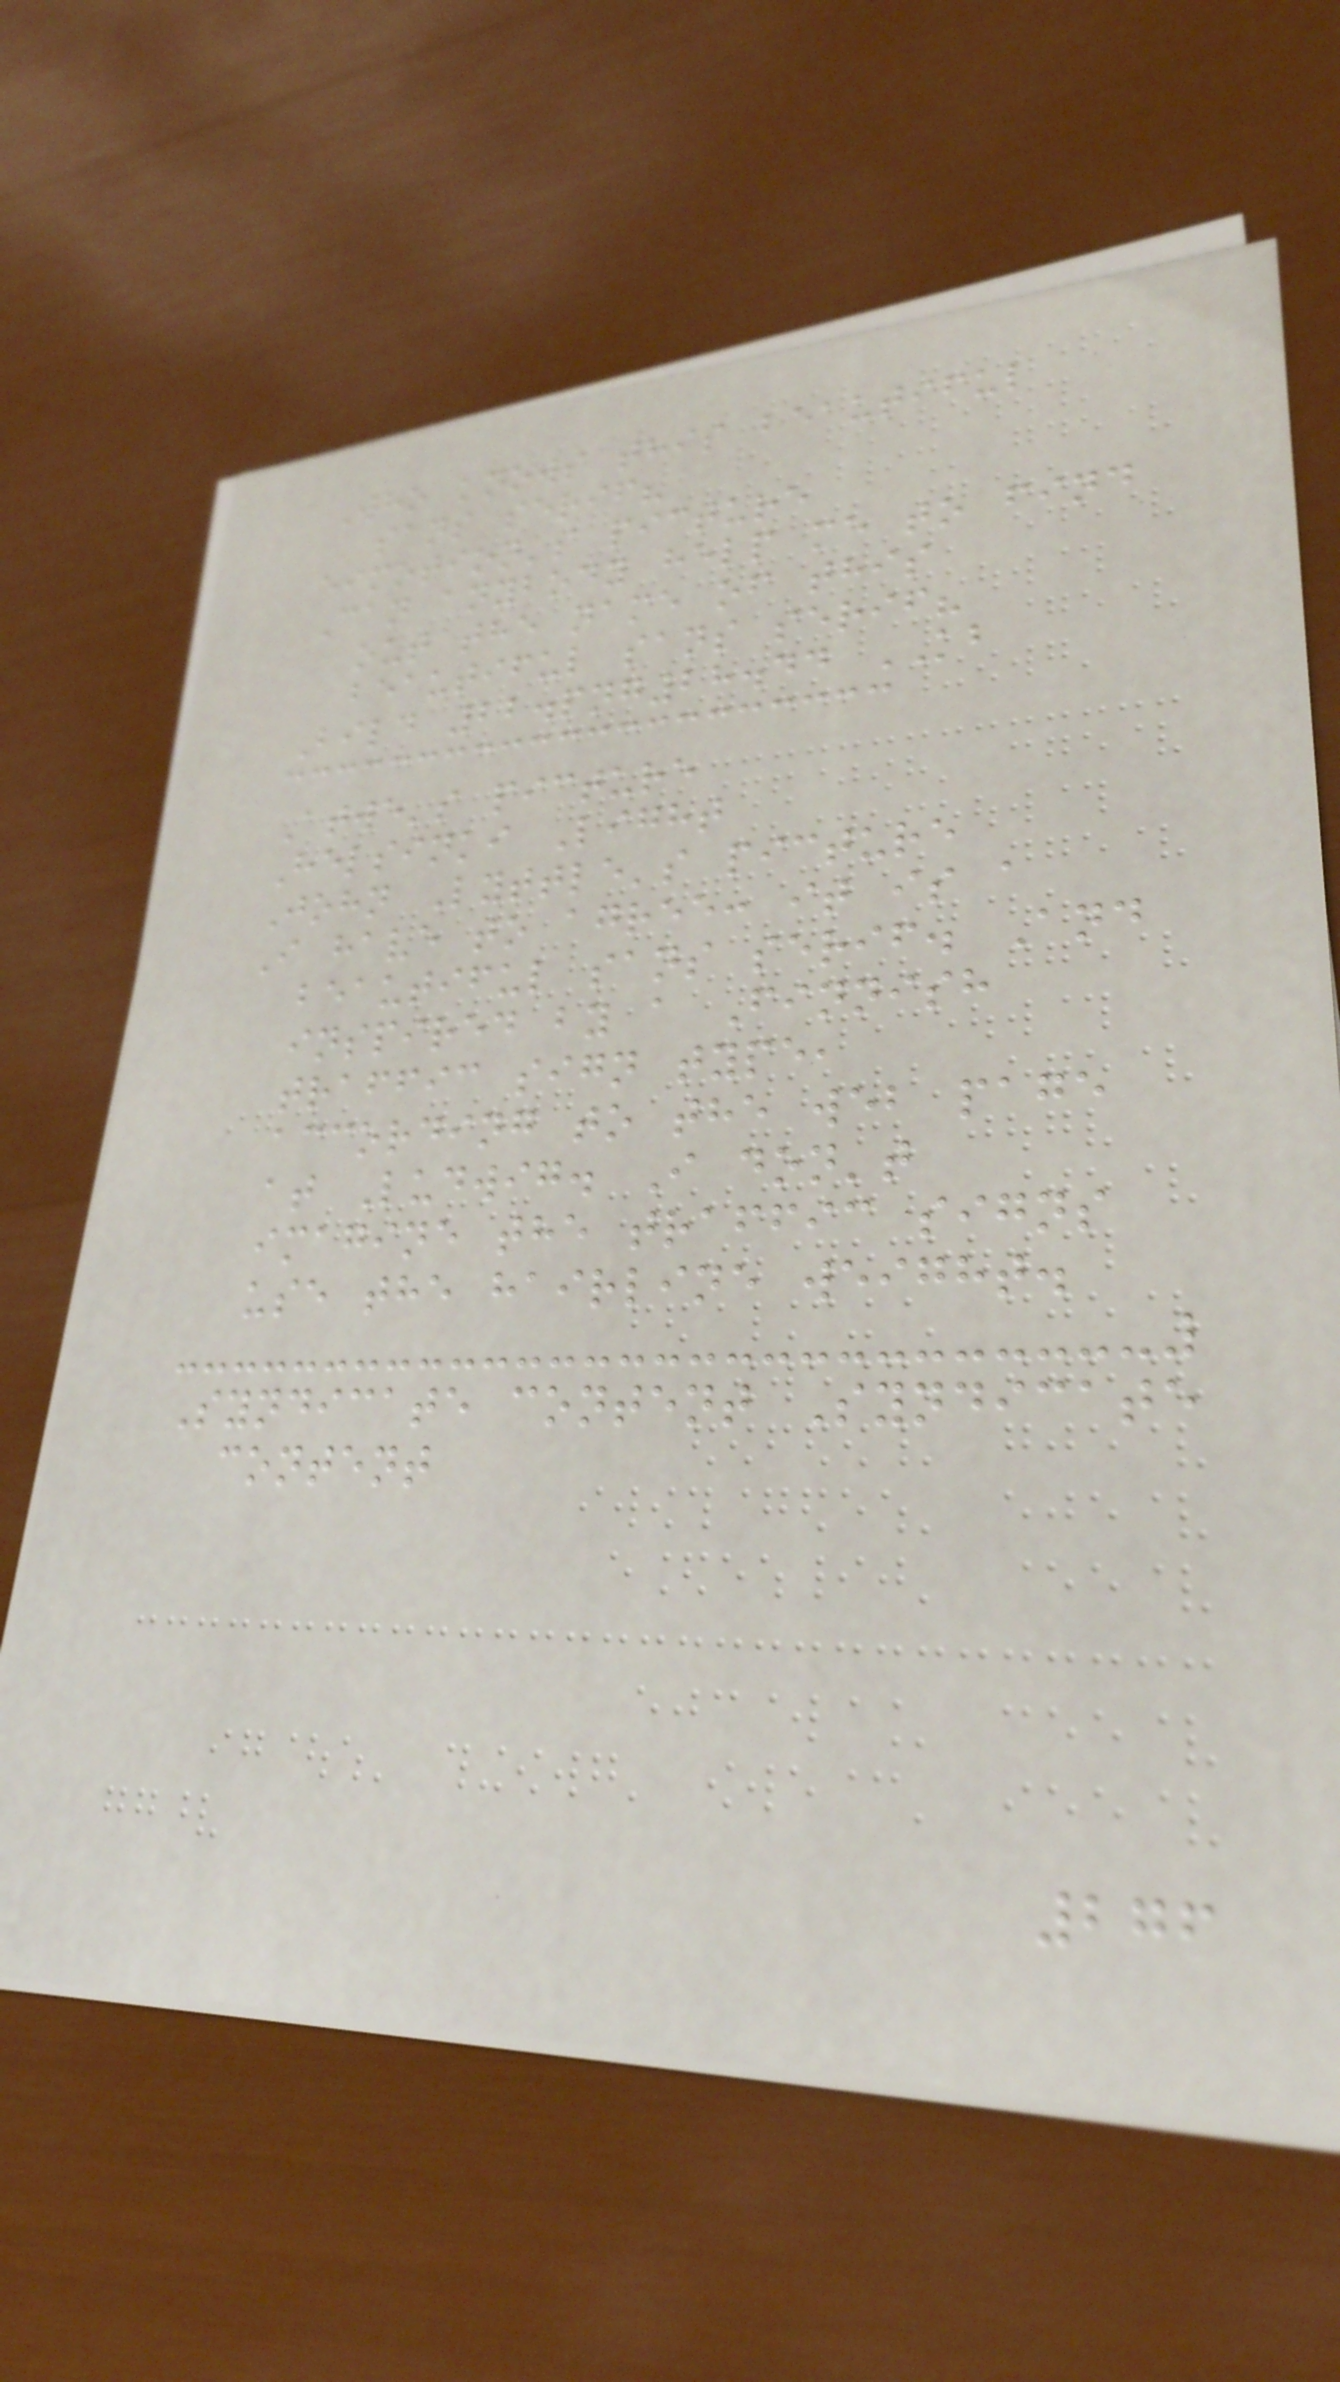Who knows this beautiful
sans serif?
eimotion's picture
Can anybody help me to find
out the name of this
beautiful sans serif?
Bild 22.png28.44 KB
Atwe's picture
Helsinki Light
John Lyttle's picture
I have to agree: it is a
beautiful sans serif. And
inspired by a Finnish
traffic sign type,
according to the web page
at Ludwig. I don't
imagine the traffic signs
use the hairline weight.
Syndicate content Syndicate
content
276
